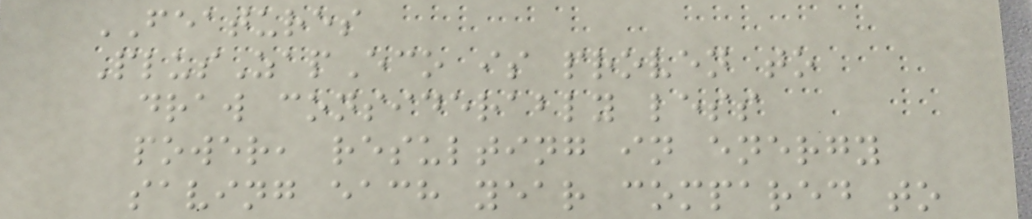FEATURES
PlusZapEco is proven to
draw considerably less
power, resulting in energy
saving each year compared to
